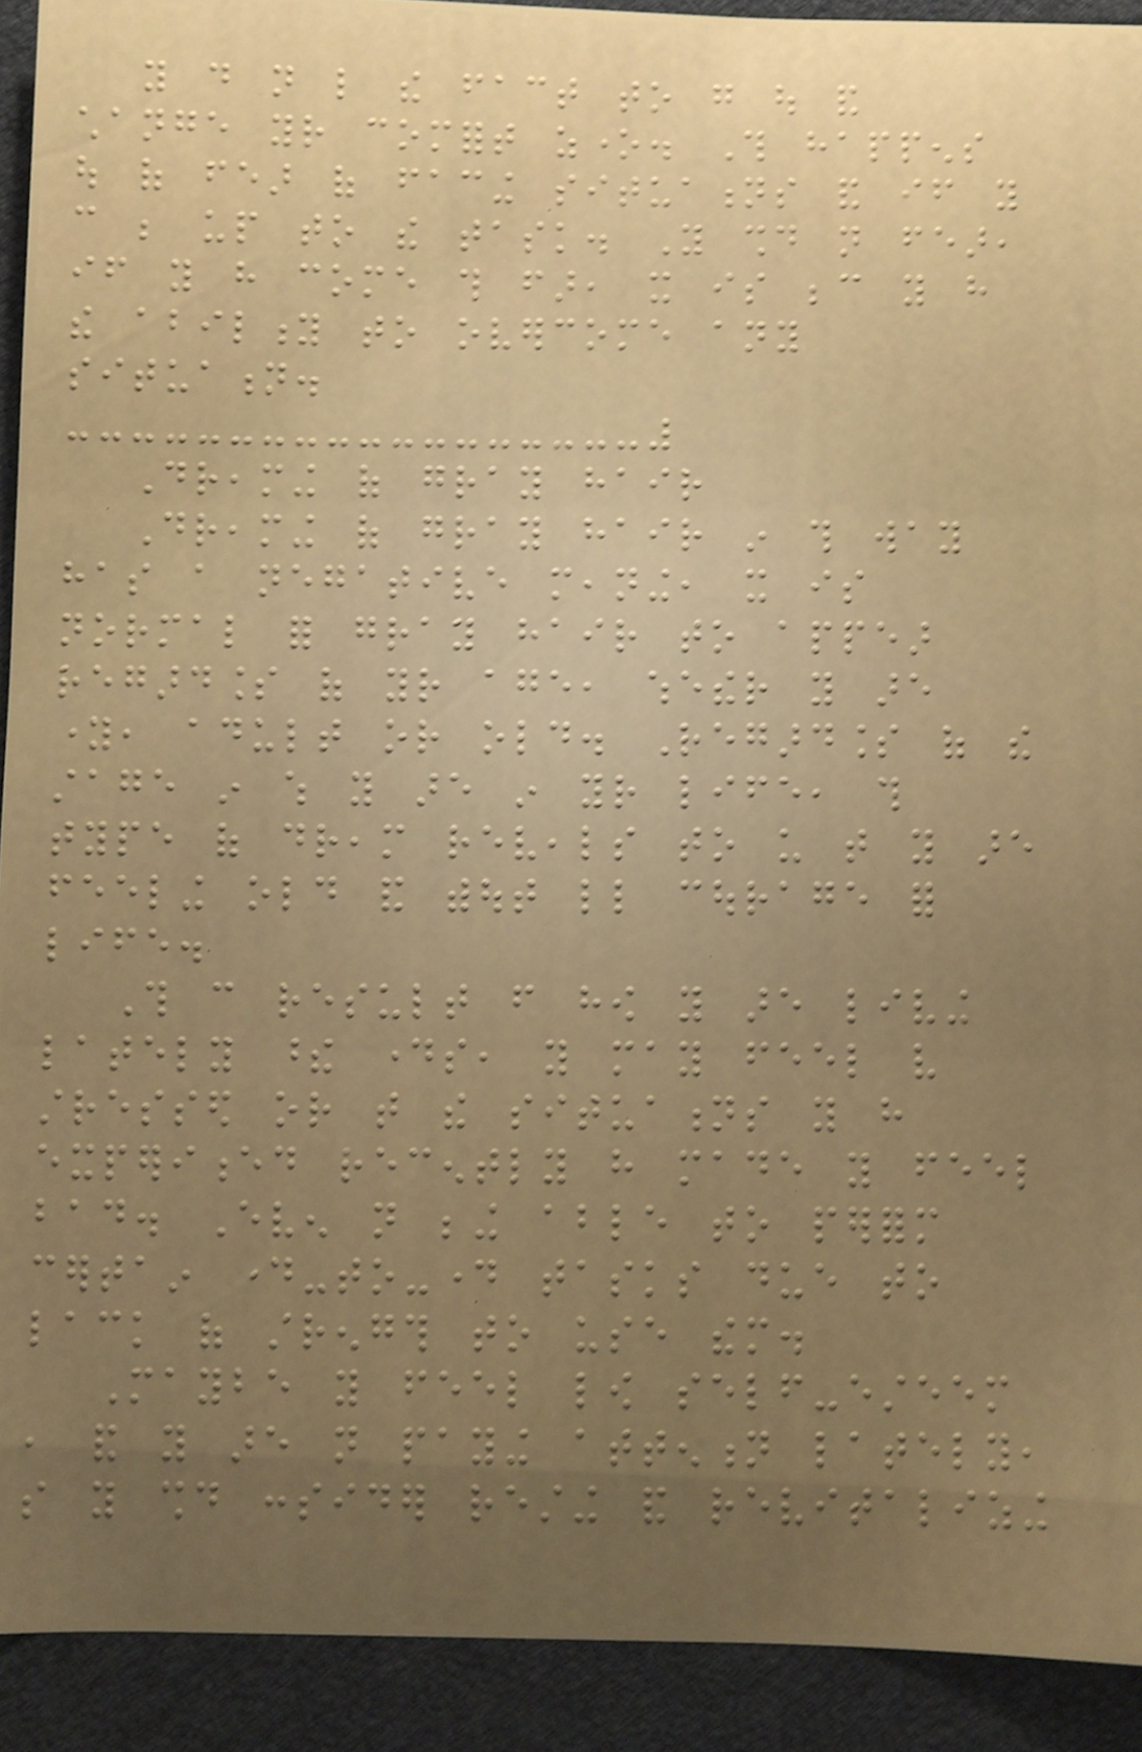you do not like the fact to go out and
change your comfort zone. This happens
out of fear of facing situations and if you
can be up to the task. You should not fear,
if you have come this far, it is because you have
the ability to overcome any
situation.
Dreaming of gray hair
Dreaming of gray hair in this way
has a negative meaning, it is
normal for gray hair to appear
regardless of your age, whether you are
young, adult or old. Regardless of the
stage in which you are in your life, this
type of dream reveals to us that you are
feeling old and without little courage for
life.
This can result from how you are living
lately these days, you may feel very
stressed or that the situations you have
experienced recently have made you feel
bad. Even not being able to perform
certain day-to-day tasks due to
lack of strength to use them.
Maybe you feel low self-esteem
, and you are not paying attention lately,
so you should consider resting and revitalizing
